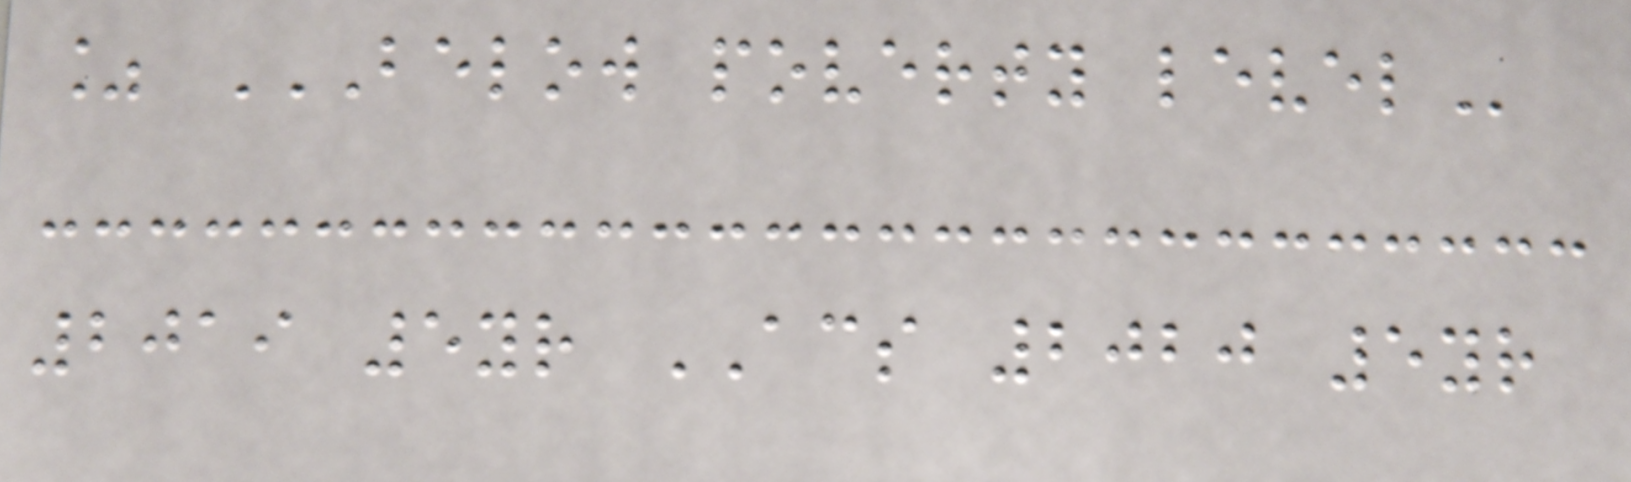% BELOW POVERTY LEVEL
2019 5yr ACS 2020 5yr
